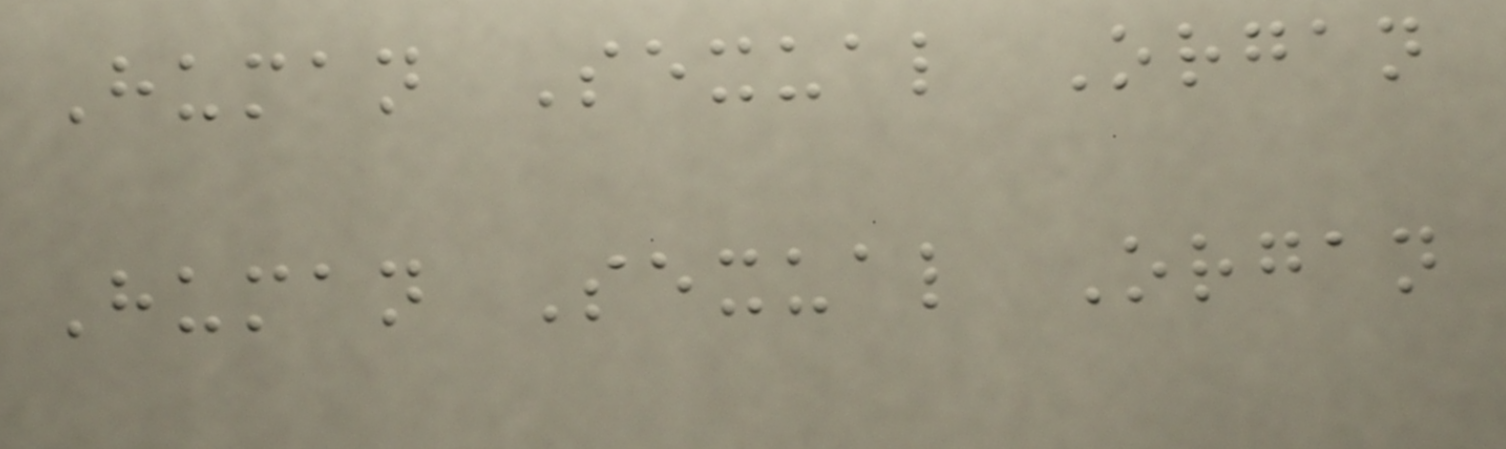Human Sexual Organ
Human Sexual Organ
